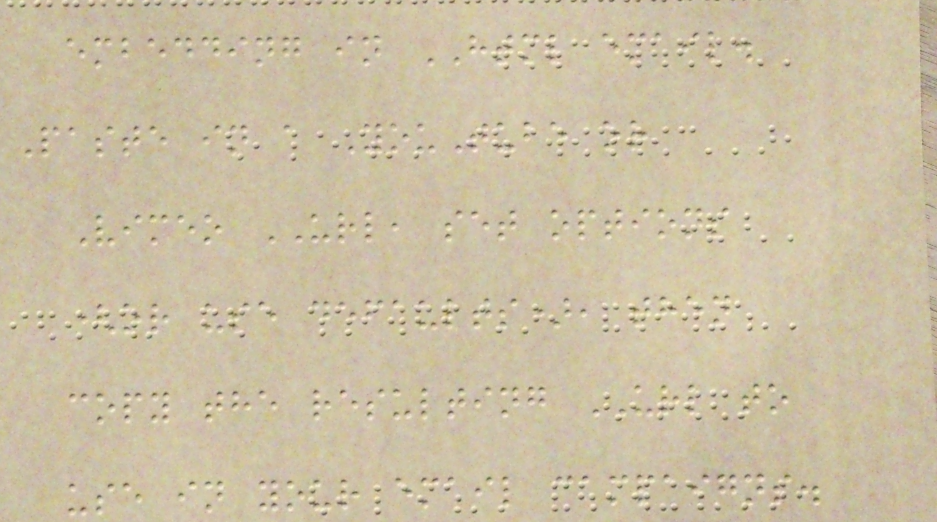embedding in HTML email.
Paste in a YouTube or
Vimeo URL, set options
(or use defaults), then
copy the resulting URL to
use in your email campaigns.
